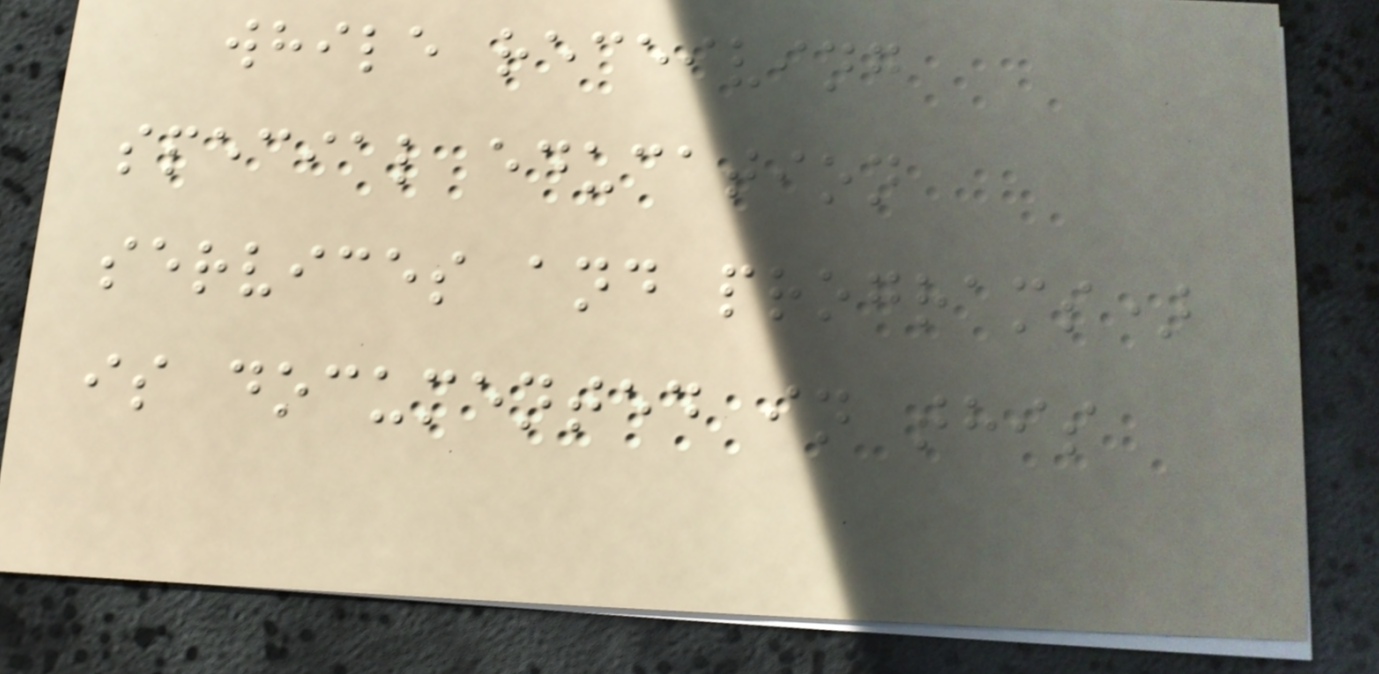while receiving
special education
services and programs)
is documented in this
